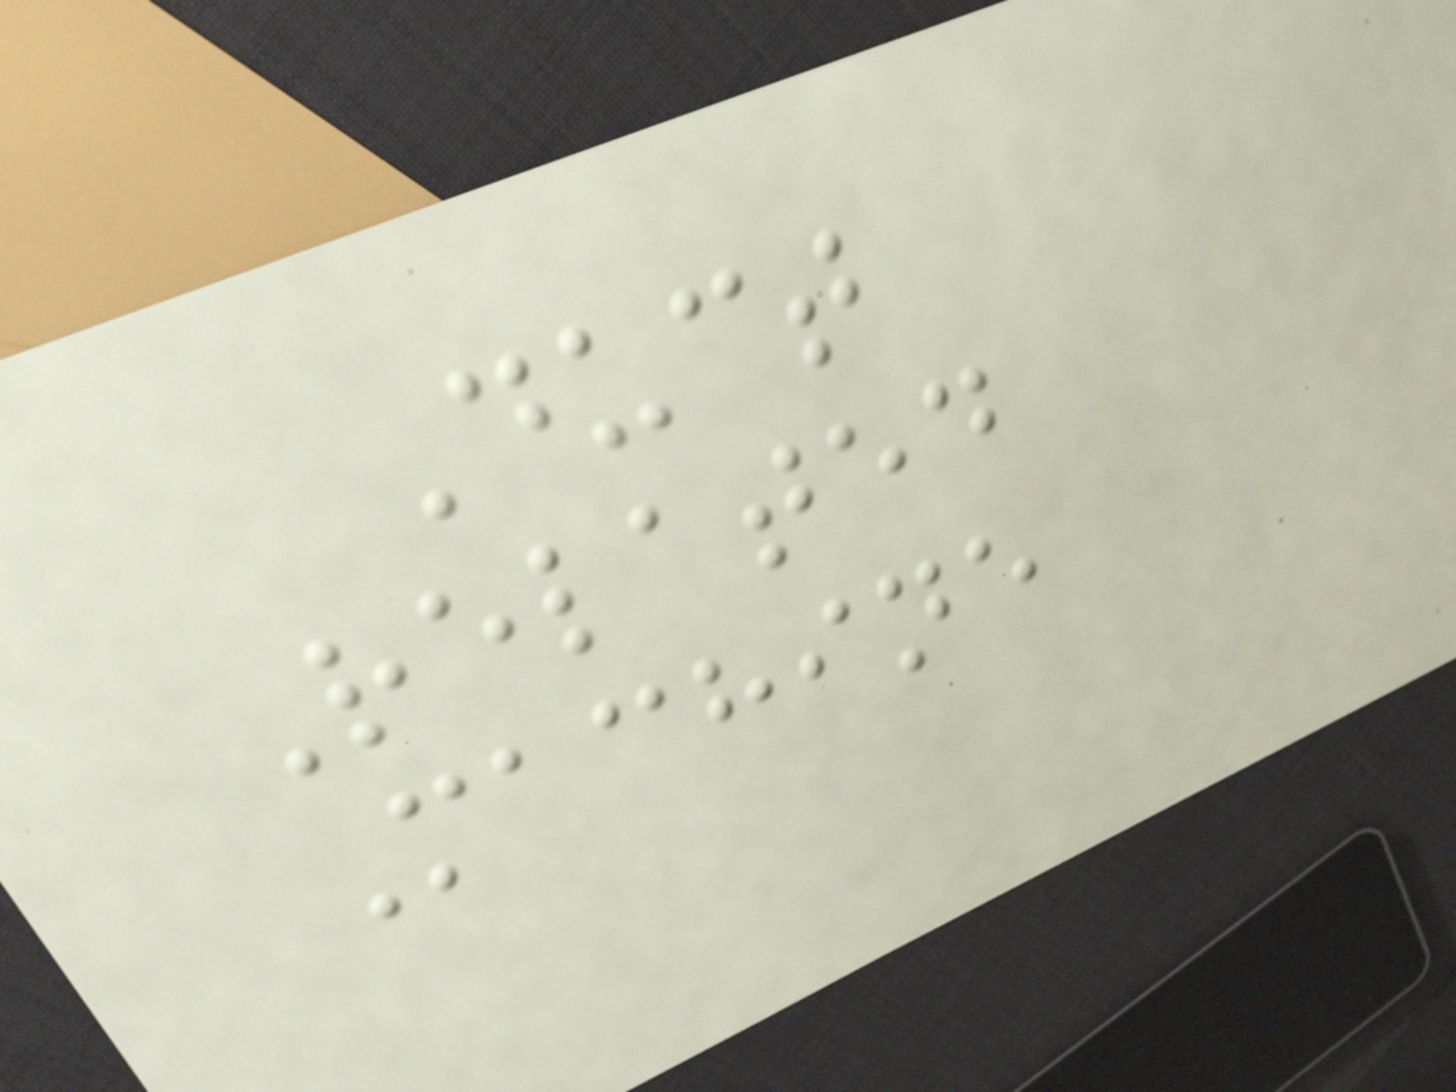Duct
Related
Machine
